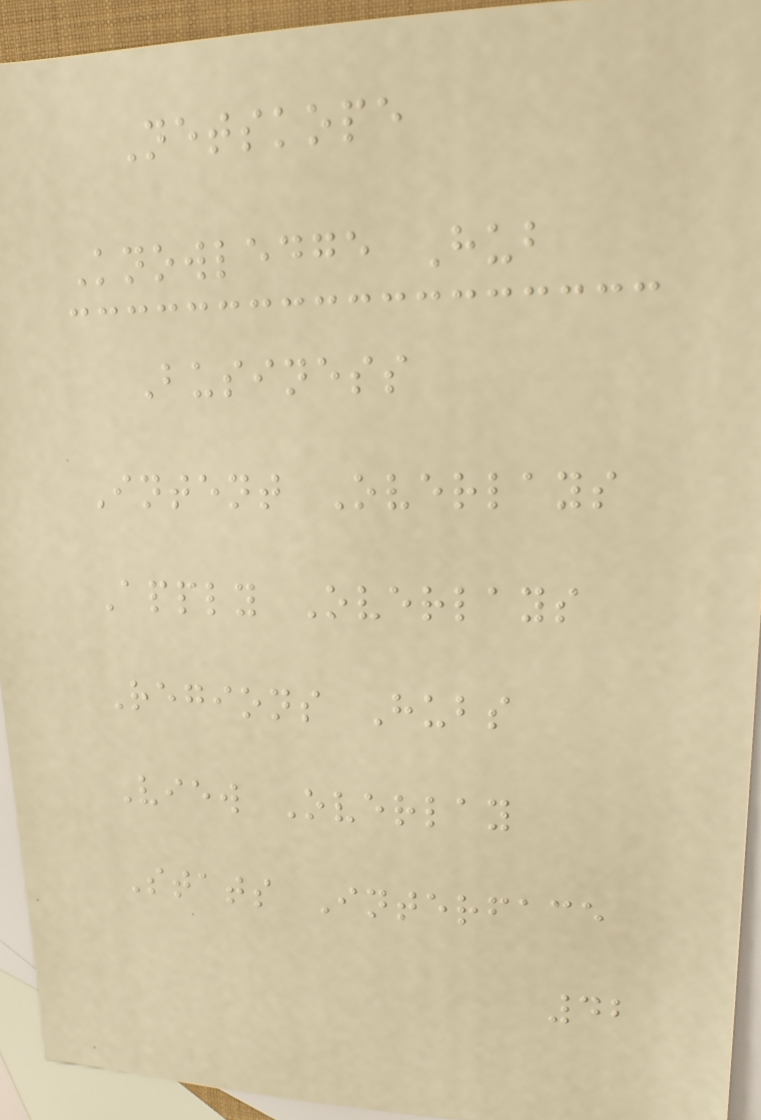Netskope
Knowledge Hub
Business
Intent Overlays
Apply Overlays
Regions Hubs
View Overlay
Stats Interface
42
